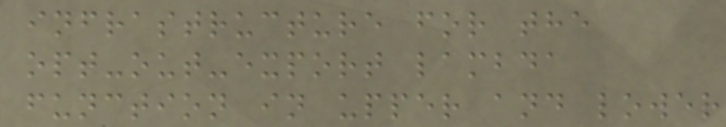infrastructure for the
opt-out-export lambda
function in upper and lower
